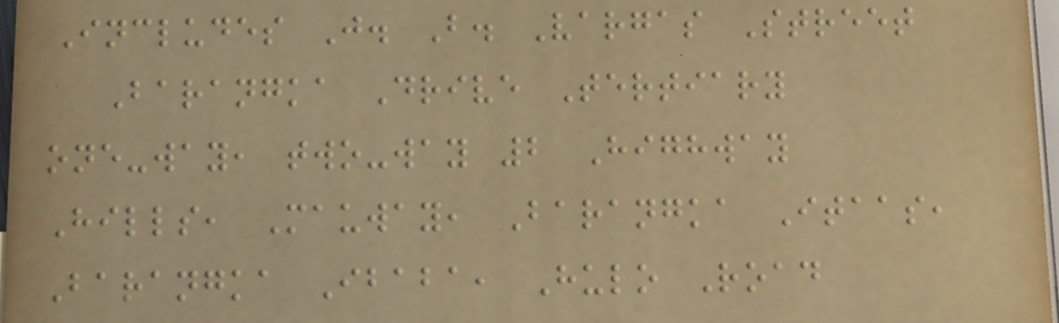Includes J. B. Vargas Street
Barangka Drive Tertiary
one-way, two-way 2 Highway
Hills, Mauway, Barangka Itaas,
Barangka Ibaba, Hulo Road
